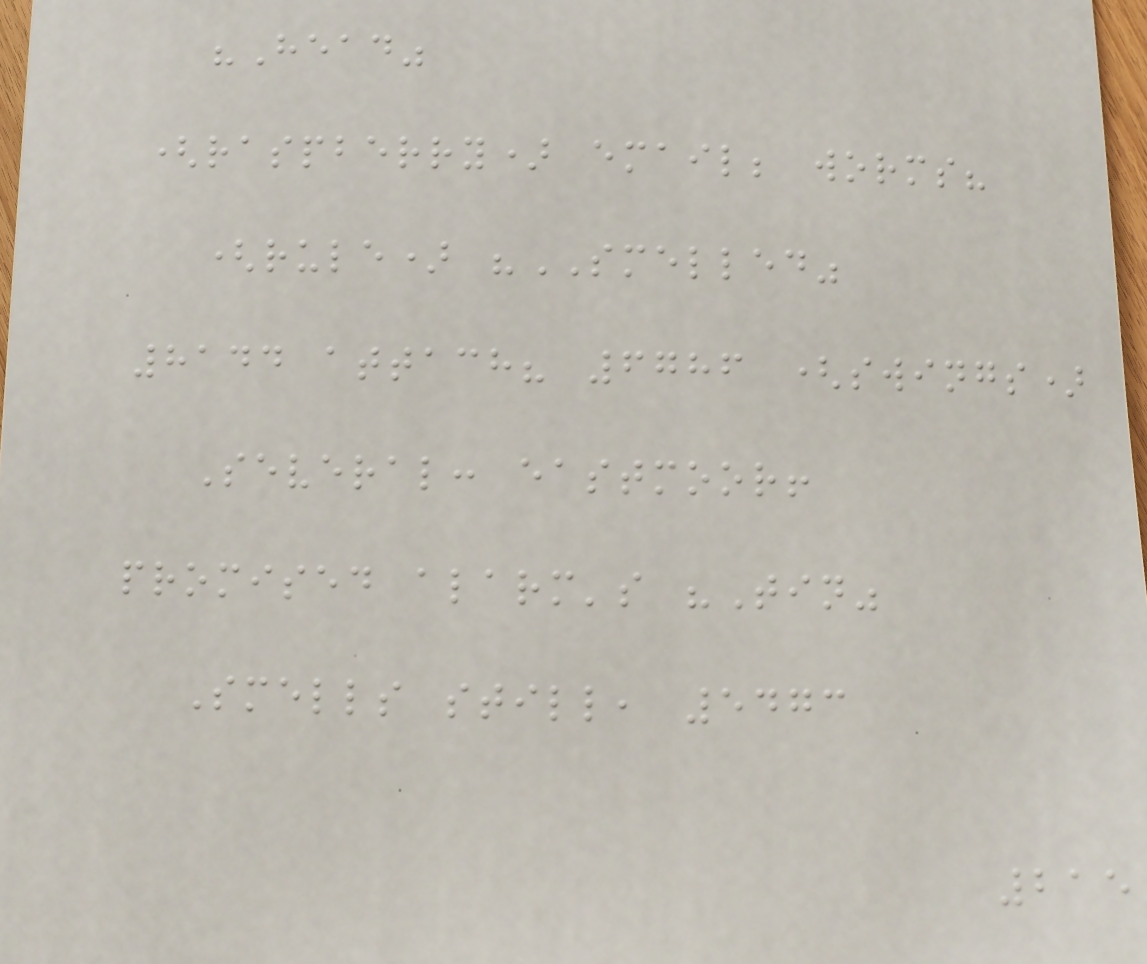"Head"
(raspberry) email; worms?
(rule) "SMELLED"
8144 attach? 6786 (swings)
Several: eastmoor!
promised alarm's "Tin"
Smells still, 5473
215
